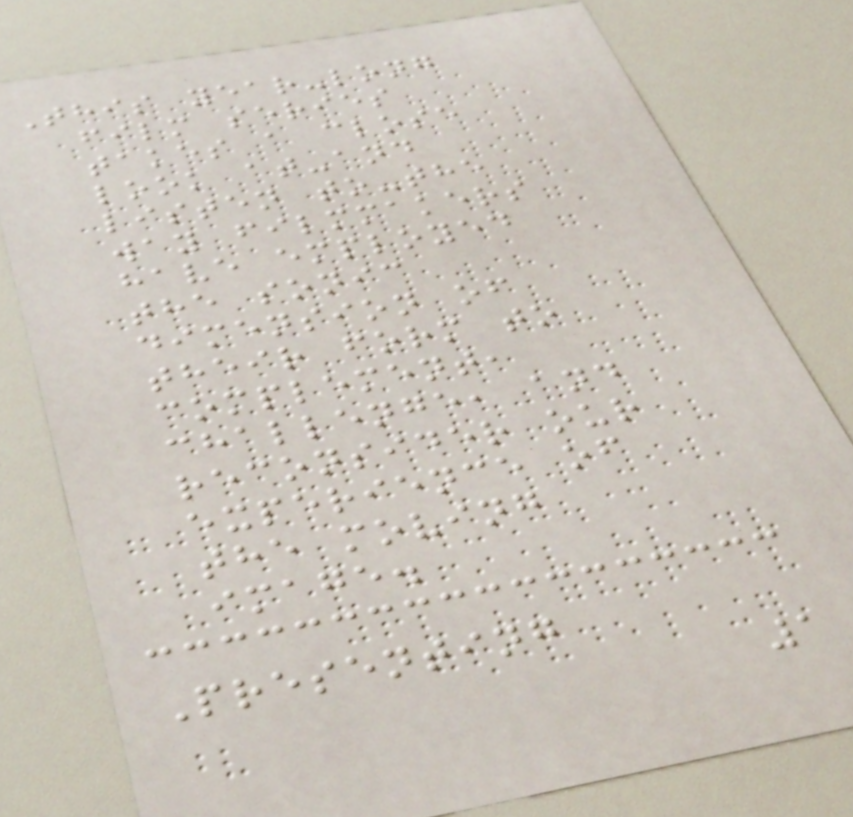This year-long
film series
takes a close
look at-and
listen to-the
way filmmakers
have employed
the sonic
dimension of
their form to
complement,
challenge, and
reconsider our
experience of
the moving
image.
Presenting
1
